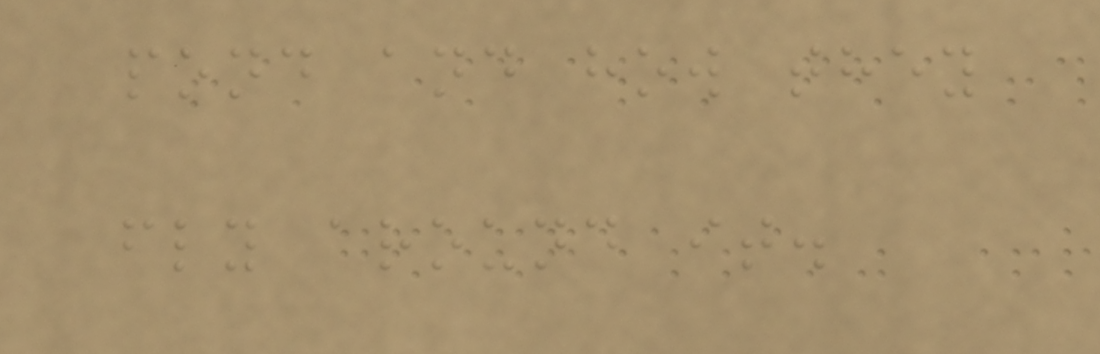pond and how they
fly around it.
